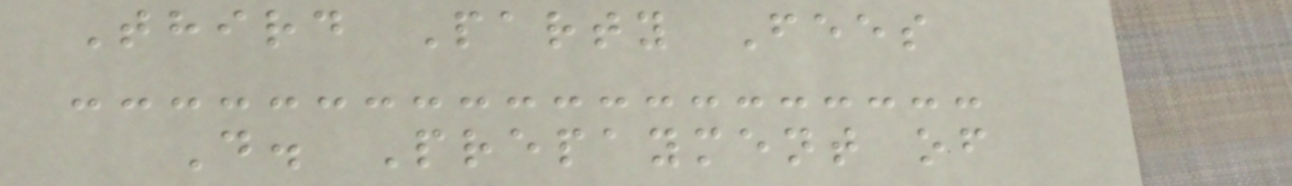Third Party Fees
D. Prepayment of
